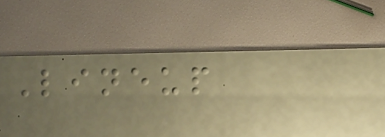Lineup
